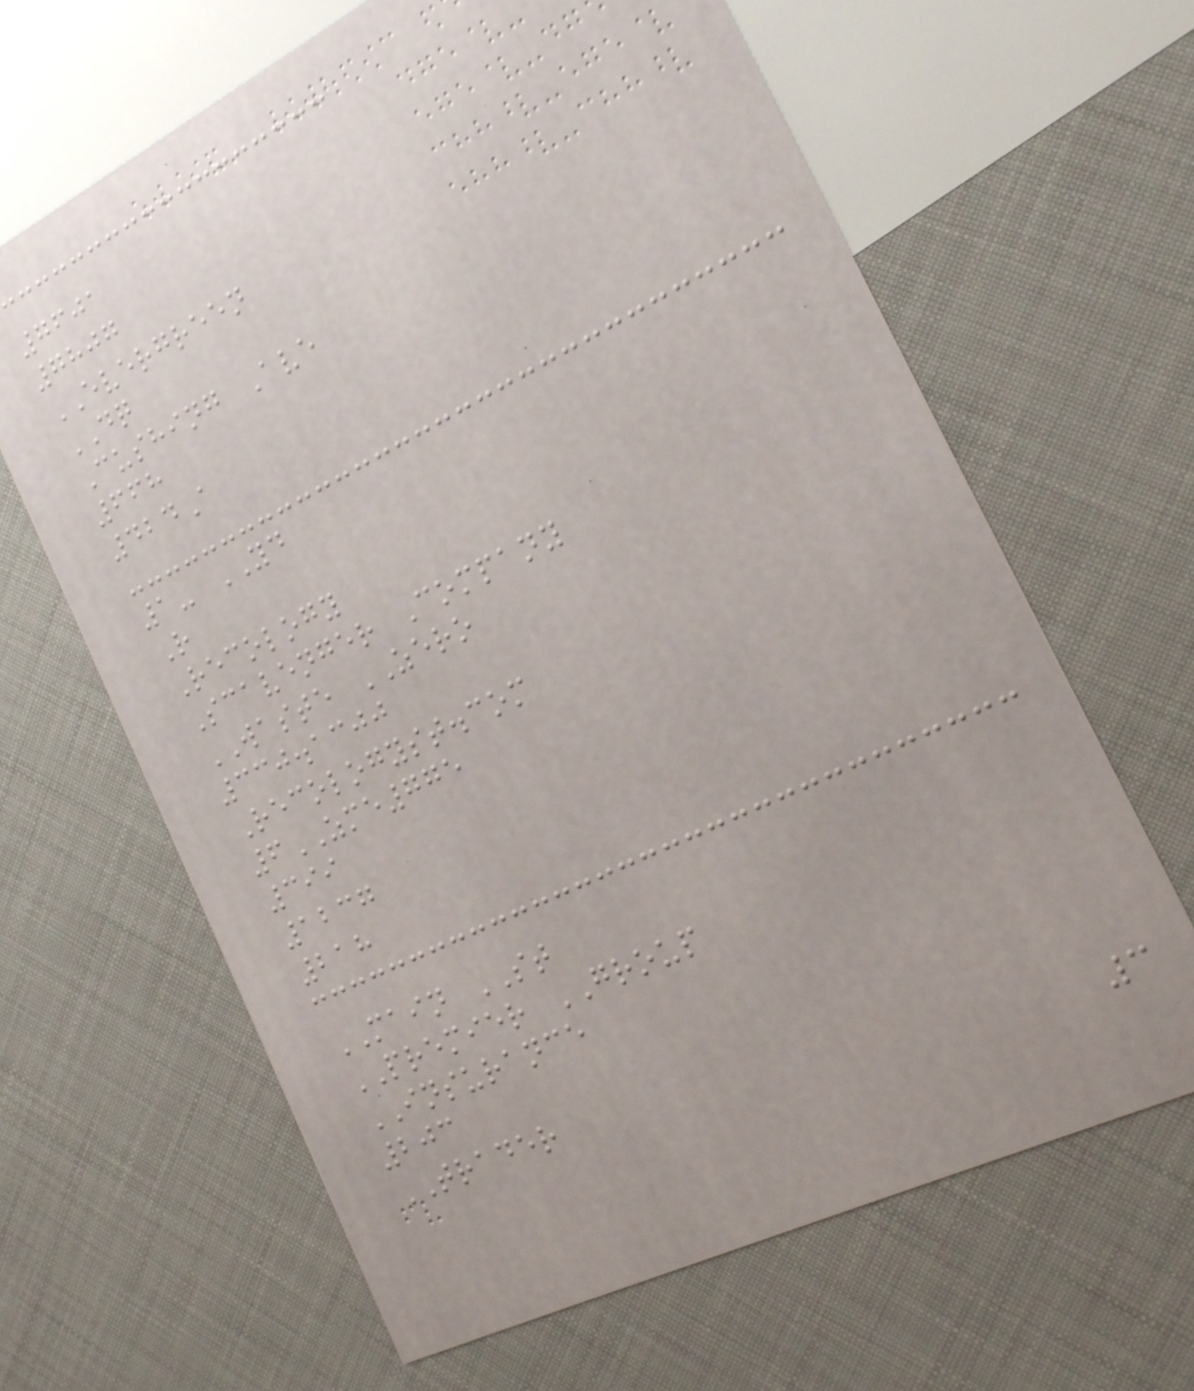7601
7807
EVERGREEN
DQ
Cushing Ave
668
424A
1- YD
R
Recology
Scavenger Company
WASTE ZERO
330.1300
Recologyst.com
6ZME775
399
1237
218
MAIN ST
PREMIER GROUP
INSURANCE
203
TRADER
3
